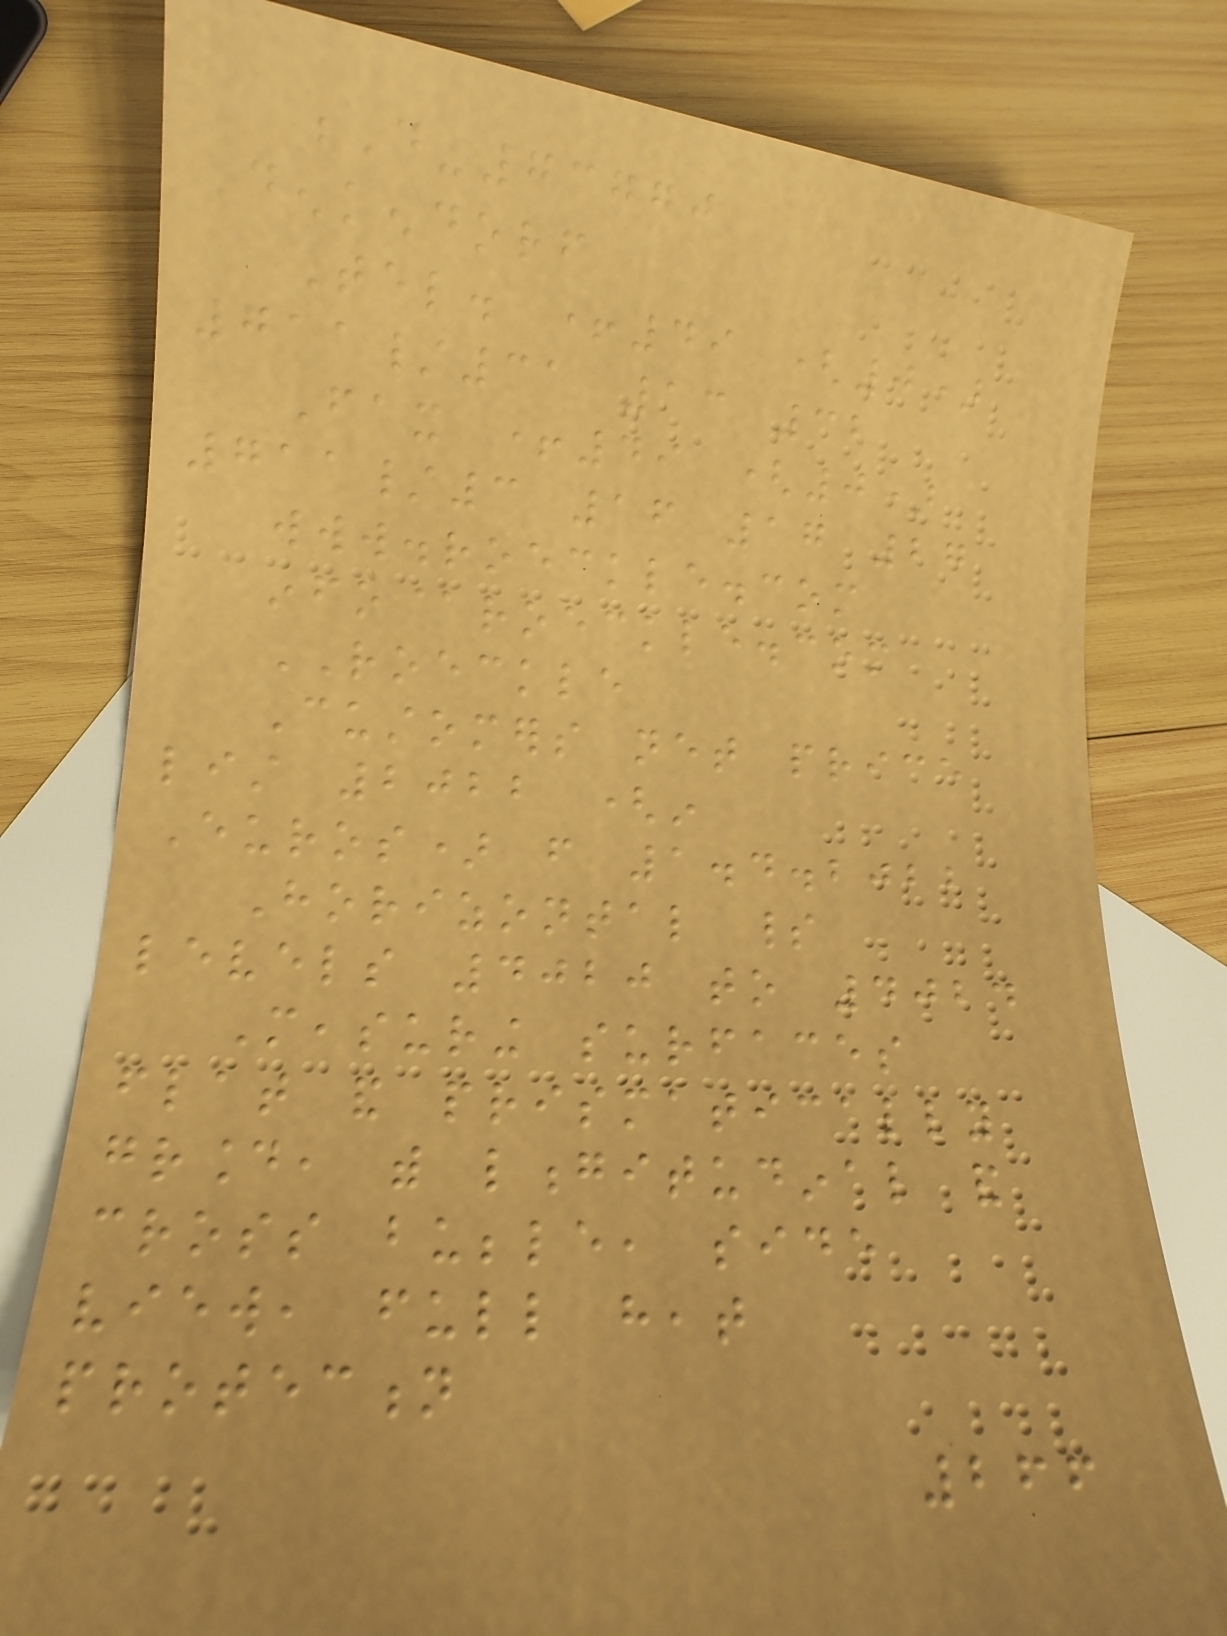D-73770
Denkendorf
Tel. +49 (0)
711/31 13 32
Fax +49 (0)
711/3 16 17 27
www.roeckle.com
info@roeckle.com
ROECKLE
Customers net price
list 2022 (in
Euros) from 1.4.2022
Horizontal spirit
levels 4020 to 4024
Measuring surfaces
flat and prismatically
ground, with longitudinal and
cross bubble, side
view, full heat
protection
266
